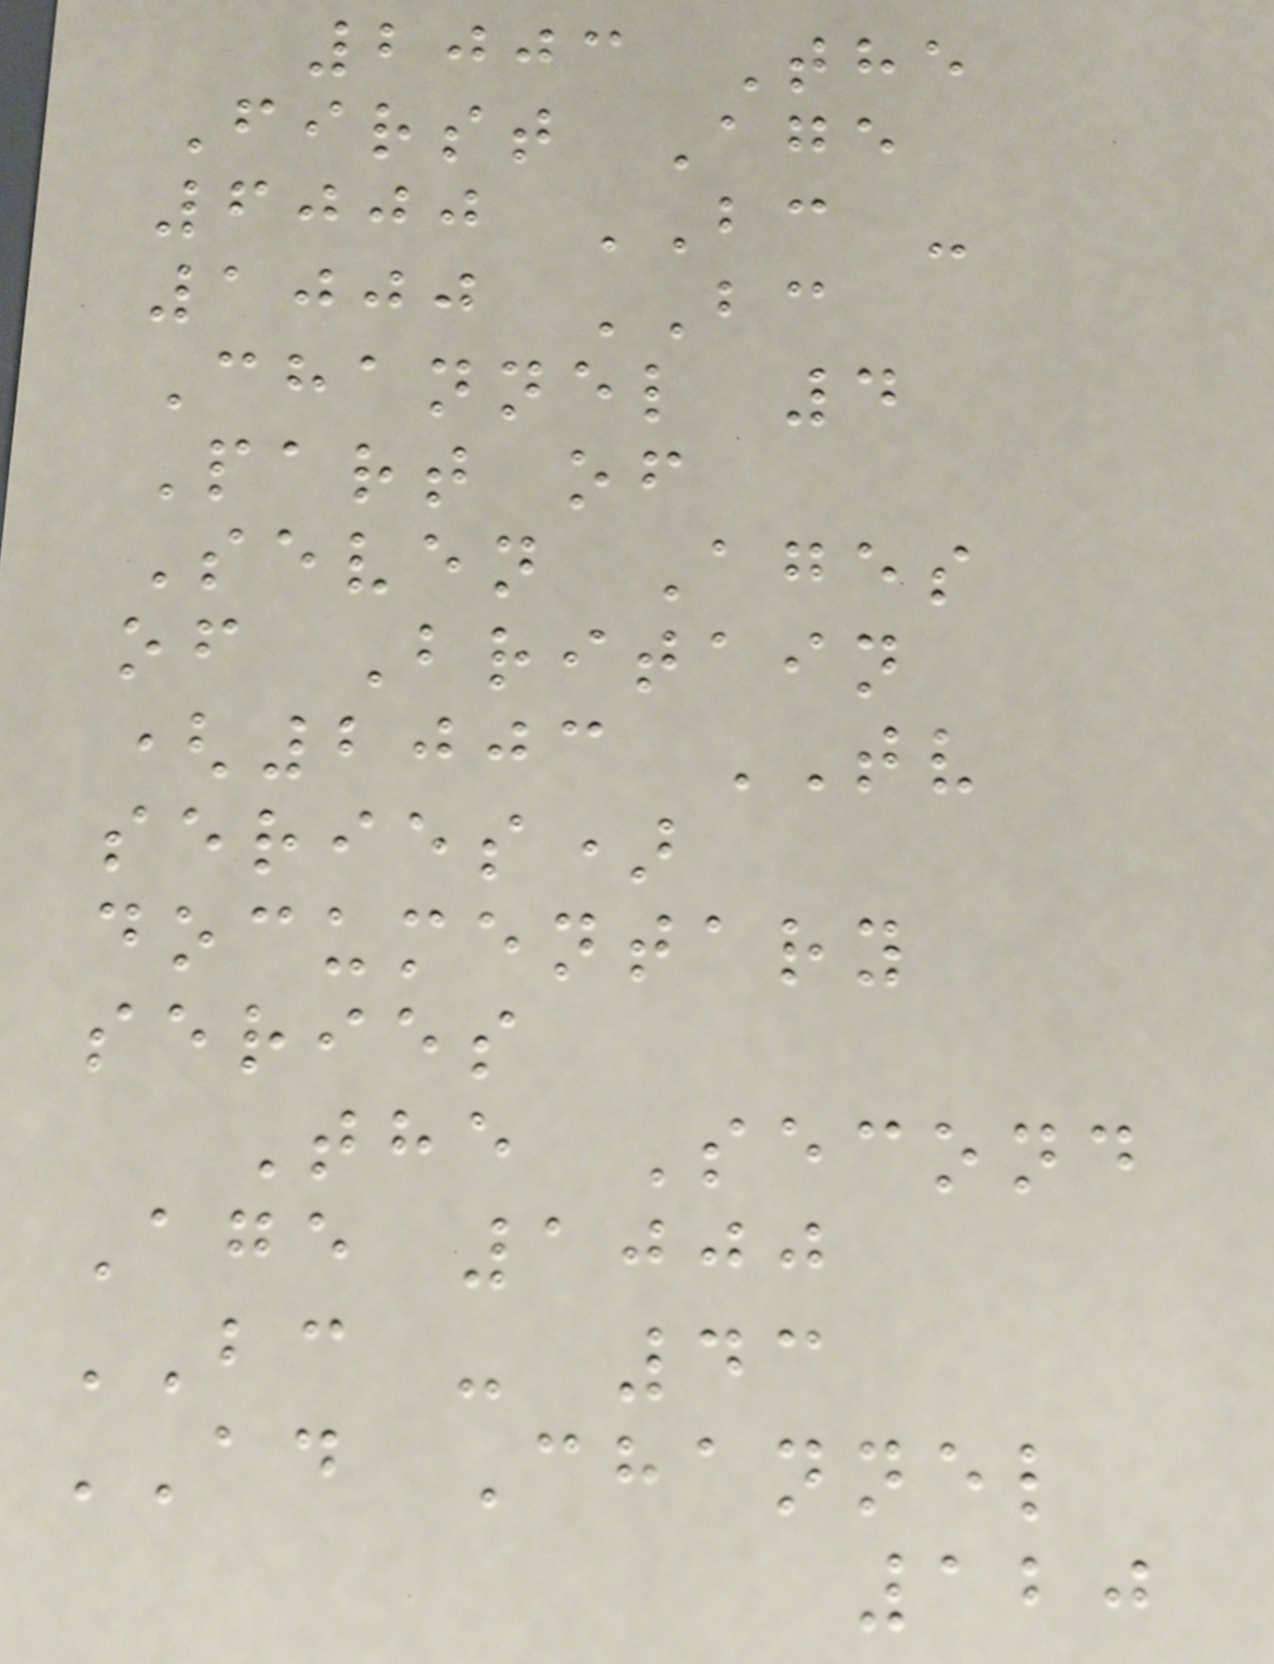2003 The
First Age
6000 BC -
1000 BC
Channel 4
Part of
Seven Ages
of Britain
(2003 TV
series)
documentary
series
The Second
Age 1000
BC - 43
AD Channel
120
